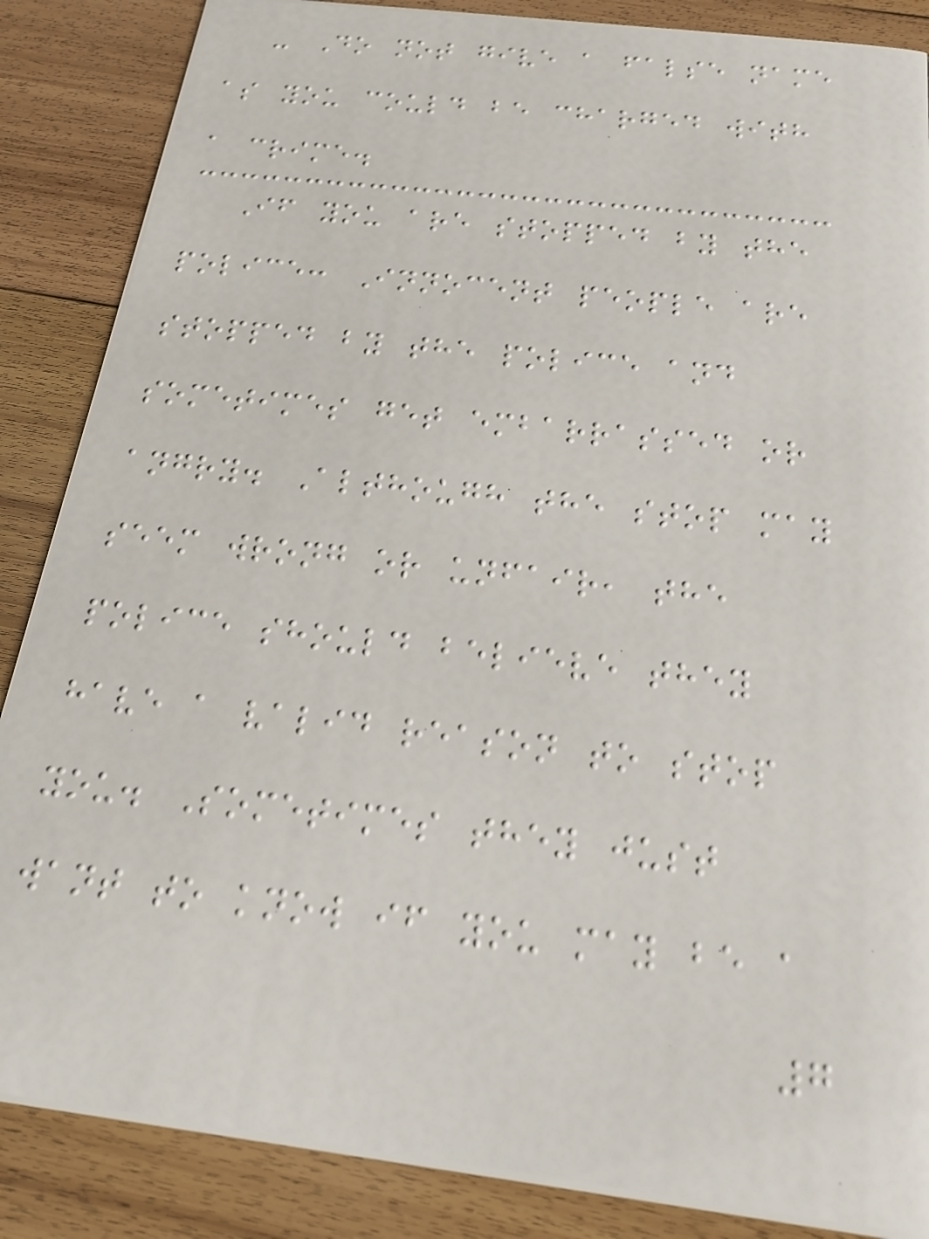- Do not give a false name
as you could be charged with
a crime.
If you are stopped by the
police: Innocent people are
stopped by the police and
sometimes get embarrassed or
angry. Although the stop may
seem wrong or unfair, the
police should believe they
have a valid reason to stop
you. Sometimes they just
want to know if you may be a
7
